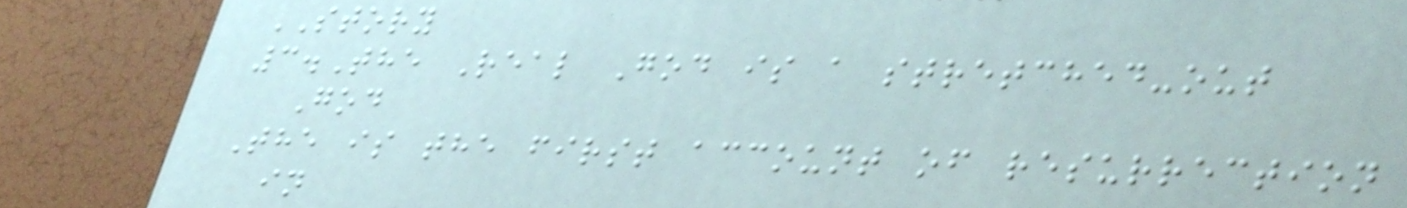STORY
3.The Real God is a stretched-out
God
The is the first account of resurrection
in
